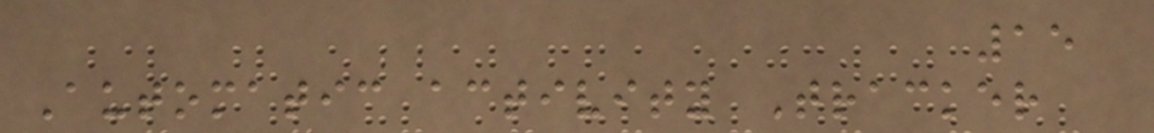15
Automatic activity Tracker
